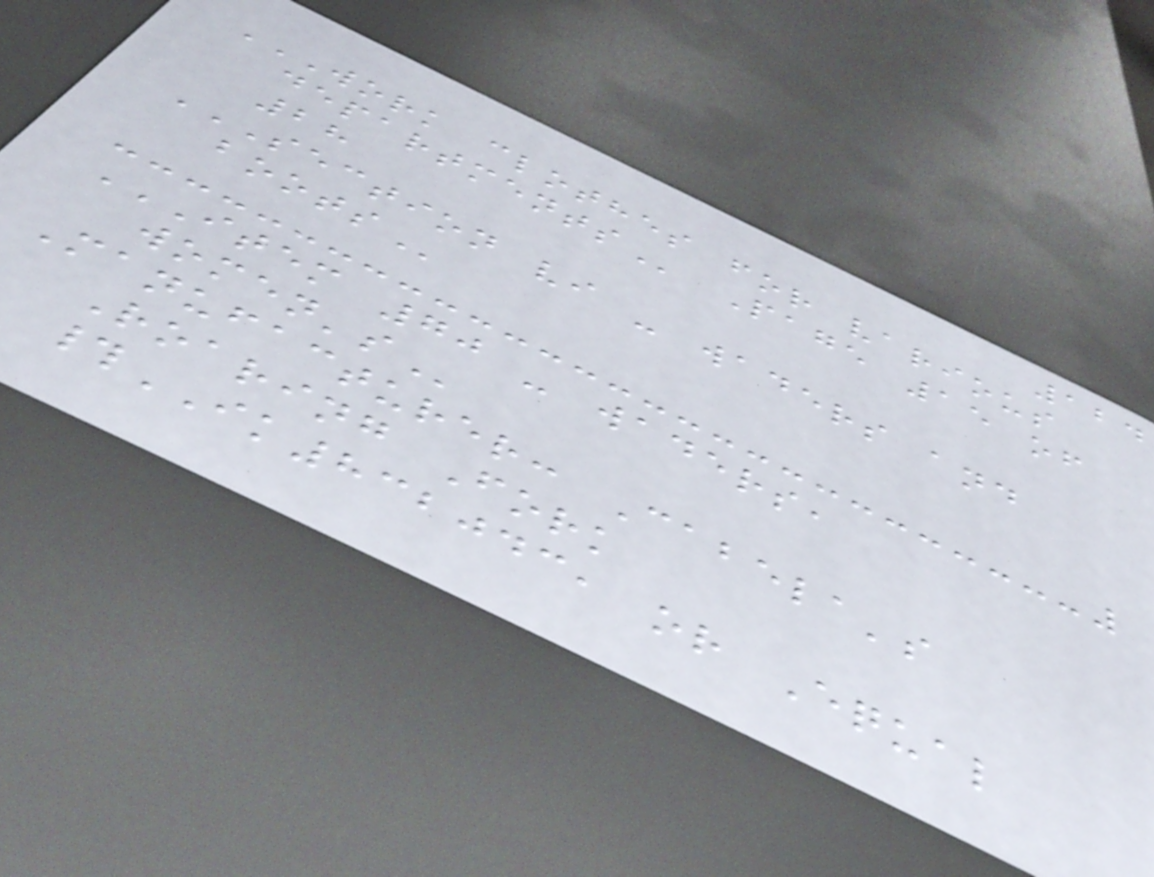124
WORK CLOTHES FOR VARIOUS
DEPARTMENTS Page 15 of
28
SECTION VI - WADERS AND
BOOTS
ITEM 70 - WADERS,
WOMEN'S
Manufacturer: Cabela's
Roaring Fork
#IK832043, or Equal
